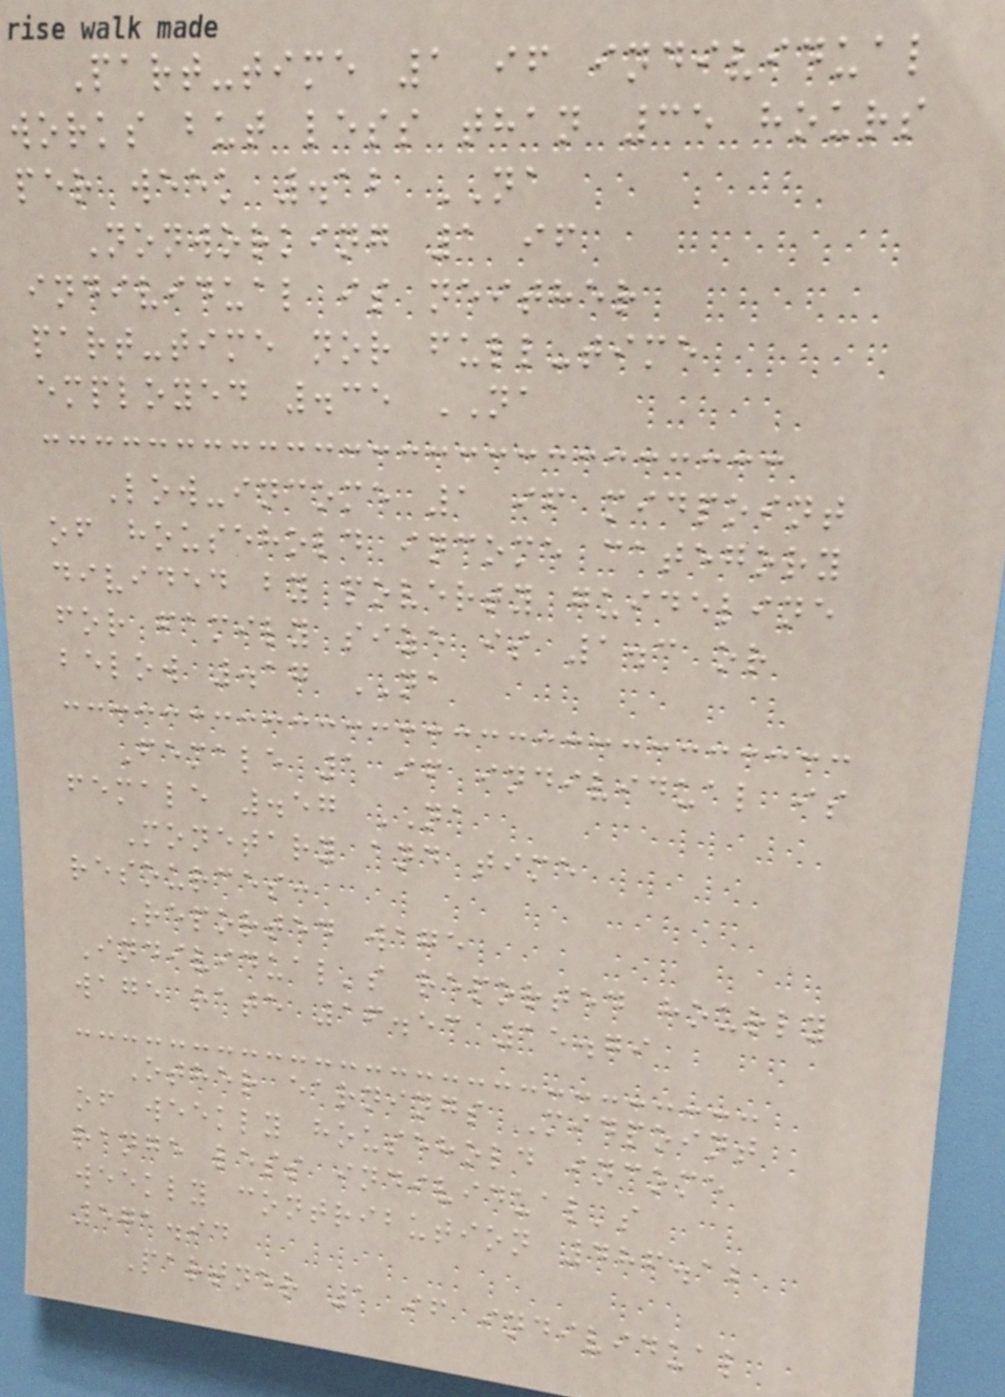Part-time 1 if individual
works but less than 35 hours
per week .12 NA
Nonworking 1 if
individual is neither
part-time nor full-time
employed .35 NA
Low-income 1 if midpoint
of household income category
divided by poverty guideline
for family size is 1.3 or
below .17 NA
Female 1 if individual is
female .57 NA
Monetary and time
resources:
Reported wage
Individual's reported hourly
wage rate 16.53 15.79
Other earnings Midpoint
of weekly household income
range less individual's
weekly contribution 486.12
571.94
Partner 1 if individual
